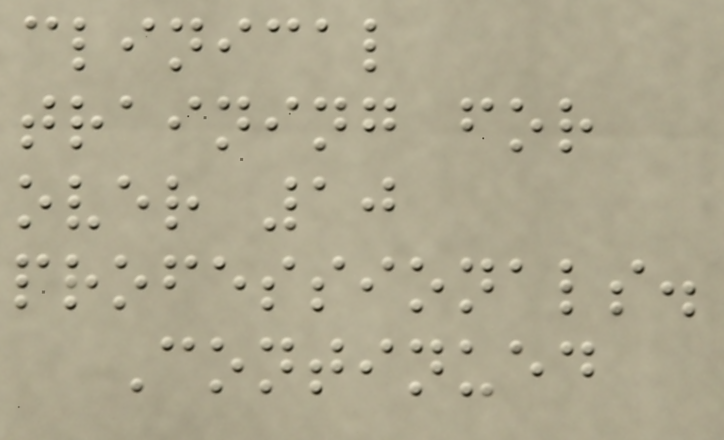clinical
training for
over 10
professionals.
Continued
